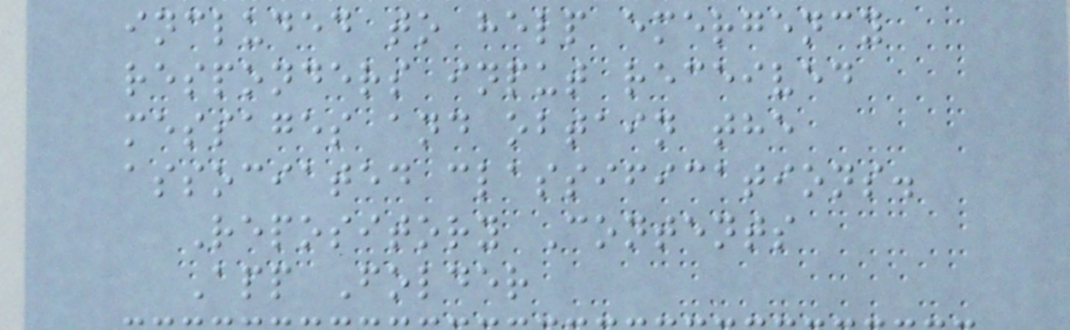included to help emergency
responders input received
messages and obtain the
associated classifications.
Repository Contents
App Folder
